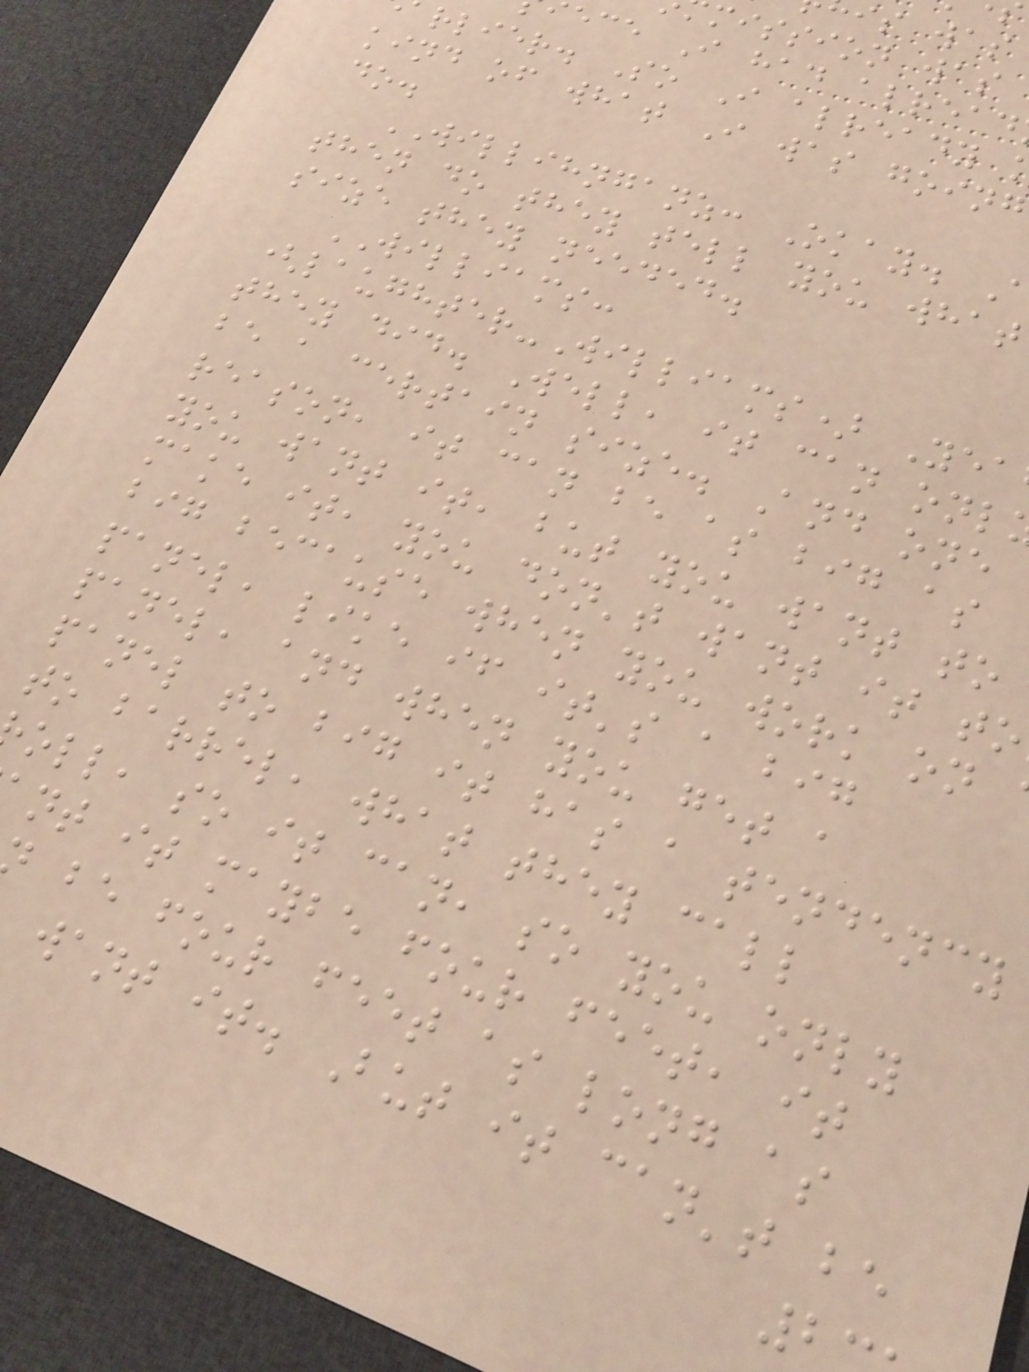mission was
ece I had alread
rlier. So I already
kind of what I was going
do.
WILLIHNGANZ: Okay.
then do they tell you what
size they needed.
WILLIAMS:
(laughter-Williams) Yea
they did. Well, it can onl
be a certain size. And one
reason, it can be as big as
you want it, but you want to
make it, you don't want it to
big because when you work on
panel, like if it's a big
panel, and when you get a
panel to big it has a tendency
to barrel, what they call
oll, so it can, so you only
nt it maybe four feet, it
be four feet as long as
want it. But it can't be
